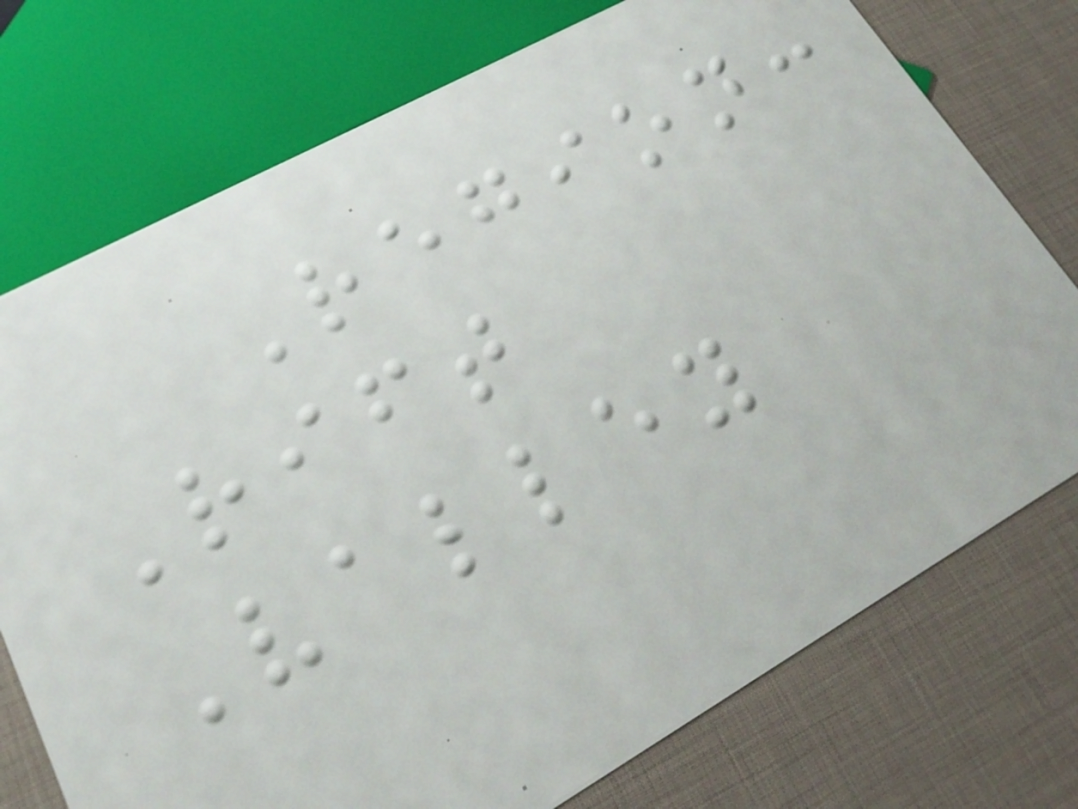Region:
Rift
Valley
